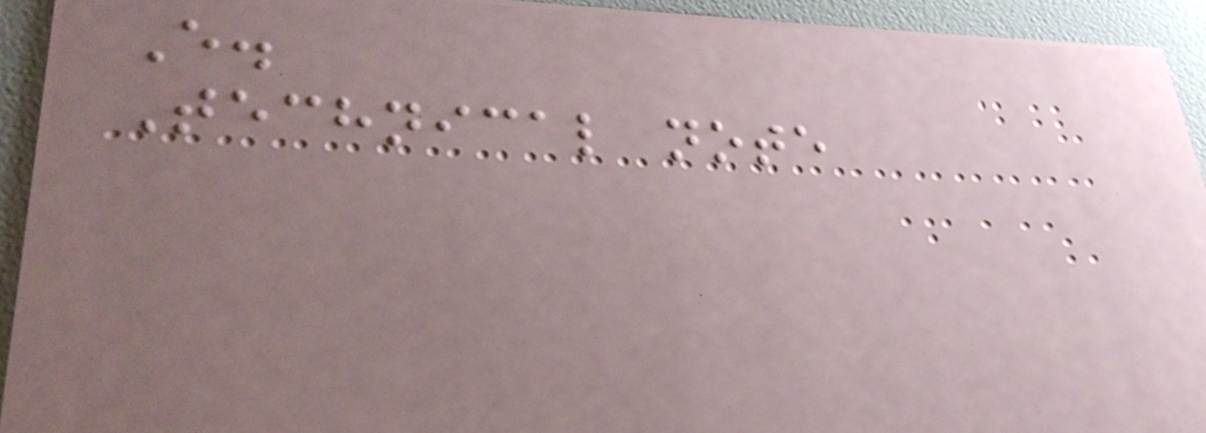E.
Technical note
